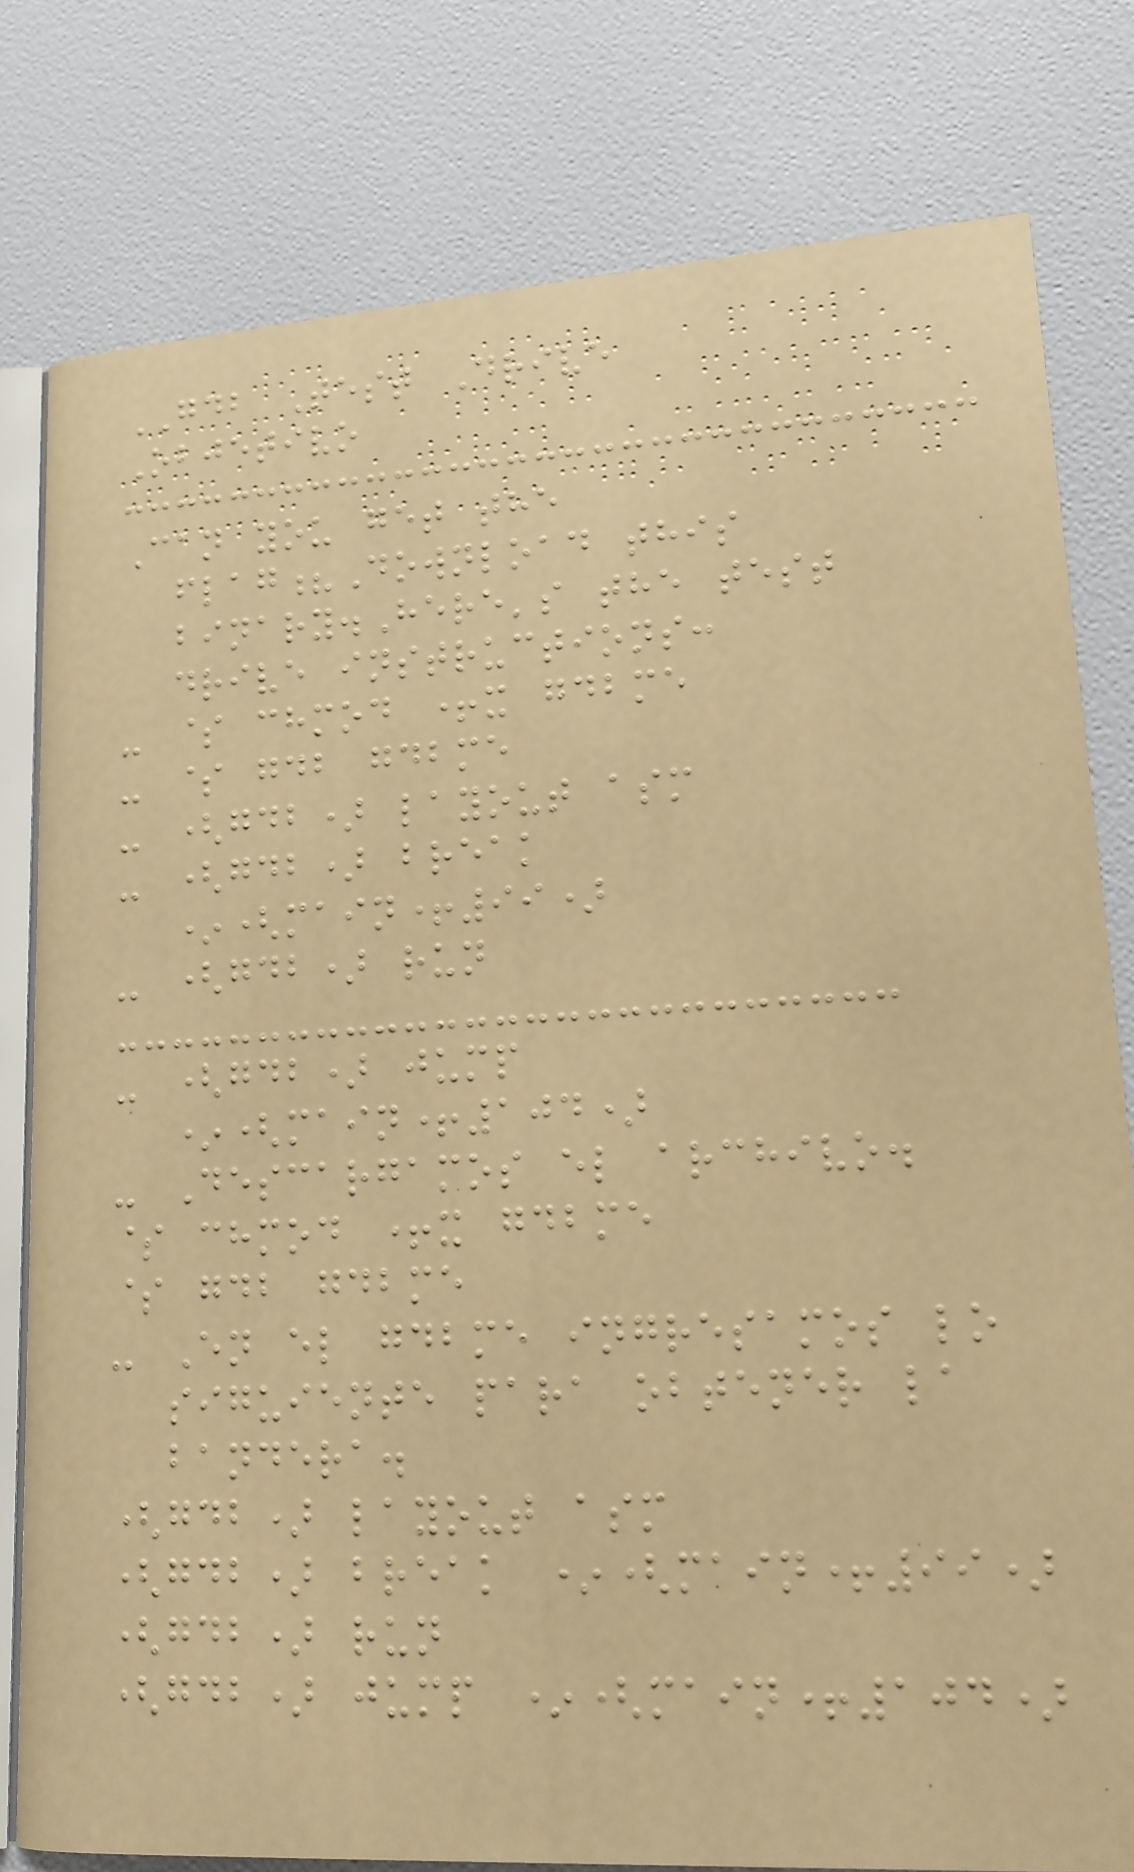GDB Test Drive
Objetivo
Can you get the
flag?Download this
binary.Here's the test
drive instructions:
- $ chmod +x gdbme
- $ gdb gdbme
- (gdb) layout asm
- (gdb) break
*(main+99)
- (gdb) run
- (gdb) jump
*(main+104)
- Descargamos el archivo.
$ chmod +x gdbme
$ gdb gdbme
- En el gdbme ingresamos lo
siguiente para obtener la
bandera.
(gdb) layout asm
(gdb) break *(main+99)
(gdb) run
(gdb) jump *(main+104)
